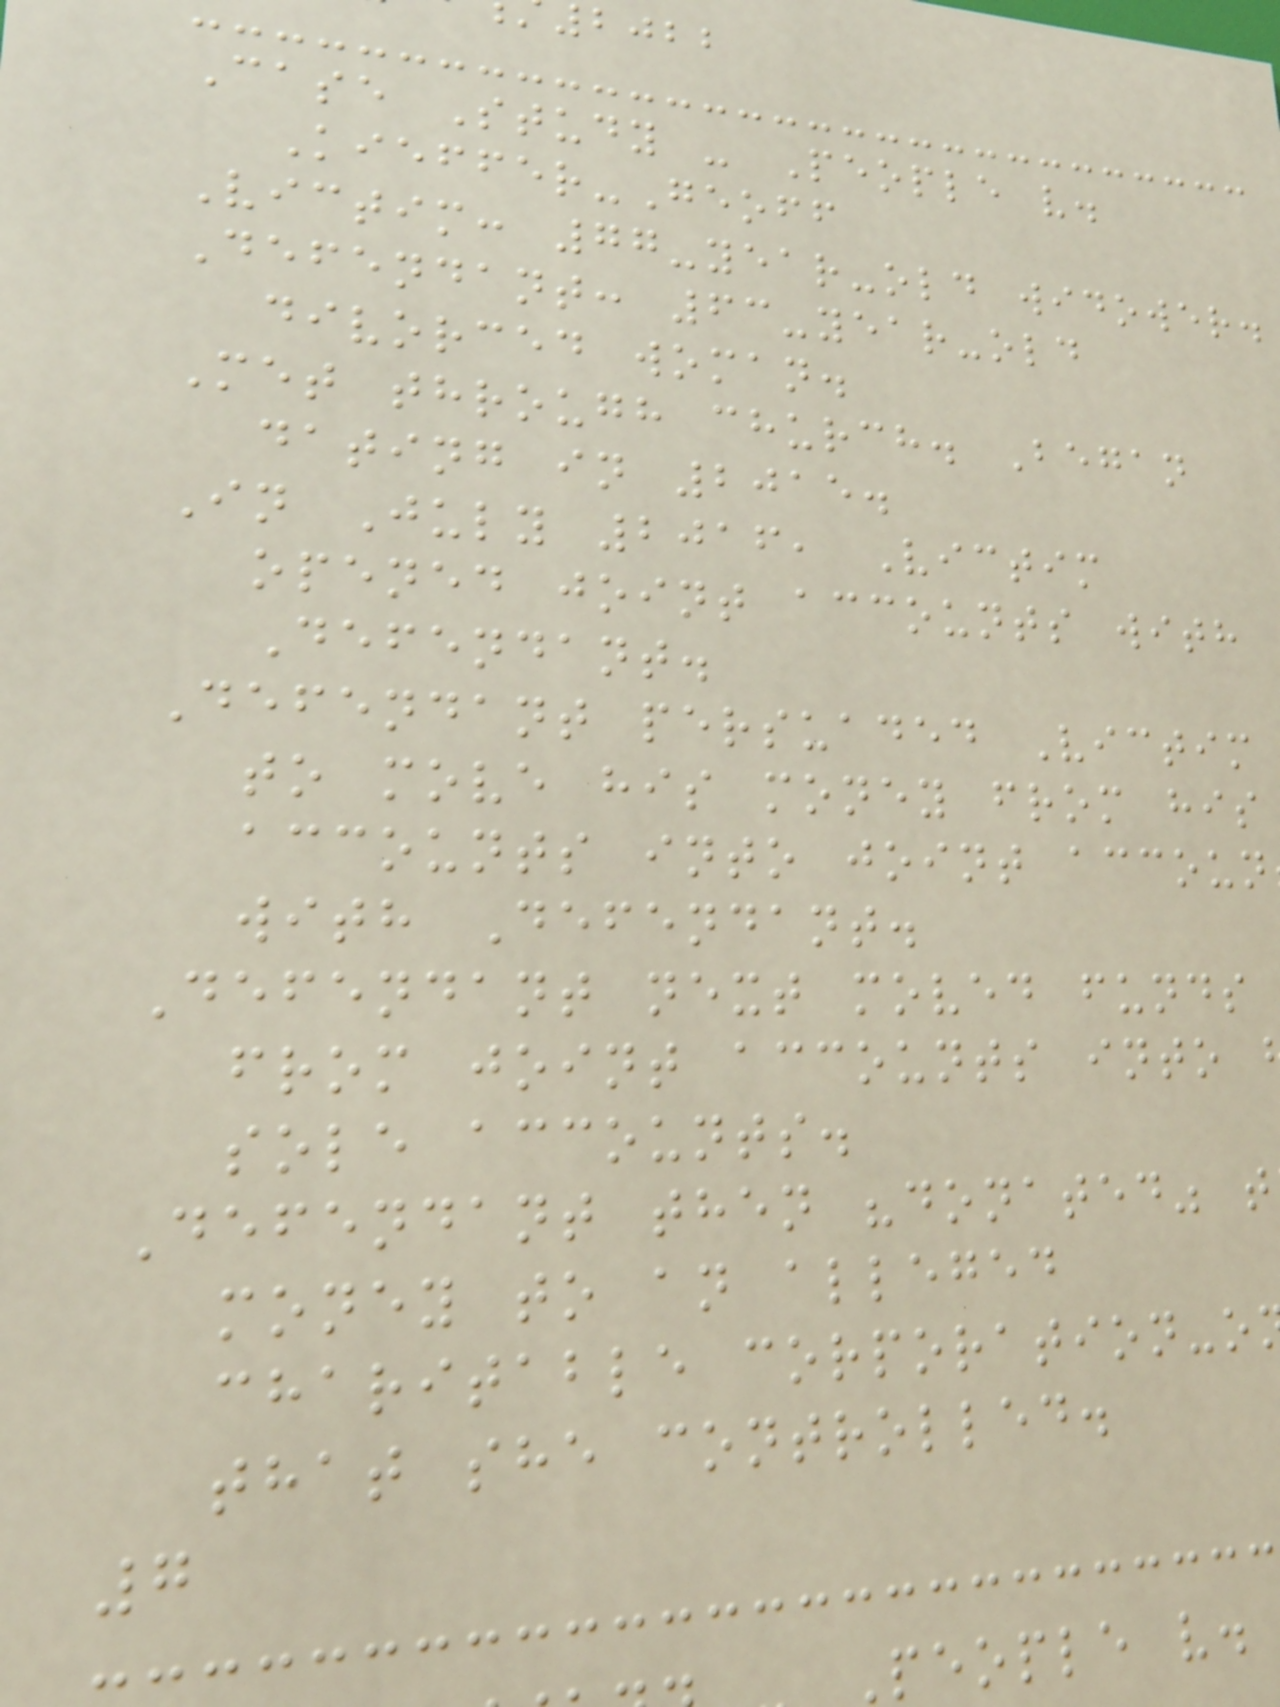bjbb
Case Study - People v.
Kieffer-Geoff
Victim: 77-year-old widower.
Defendant: 63-year-old
divorced woman.
Met through church. Began
dating in 2015.
In July 2016, Victim
opened joint accounts with
Defendant.
Defendant persuaded Victim
to move his money from his
accounts into joint accoun
with Defendant.
Defendant next moved funds
from joint accounts into
sole accounts.
Defendant then "donated" t
money to an alleged
charitable corporation-o
that she controlled.
7
People v.
